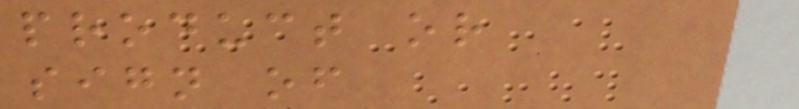product or
sign of
